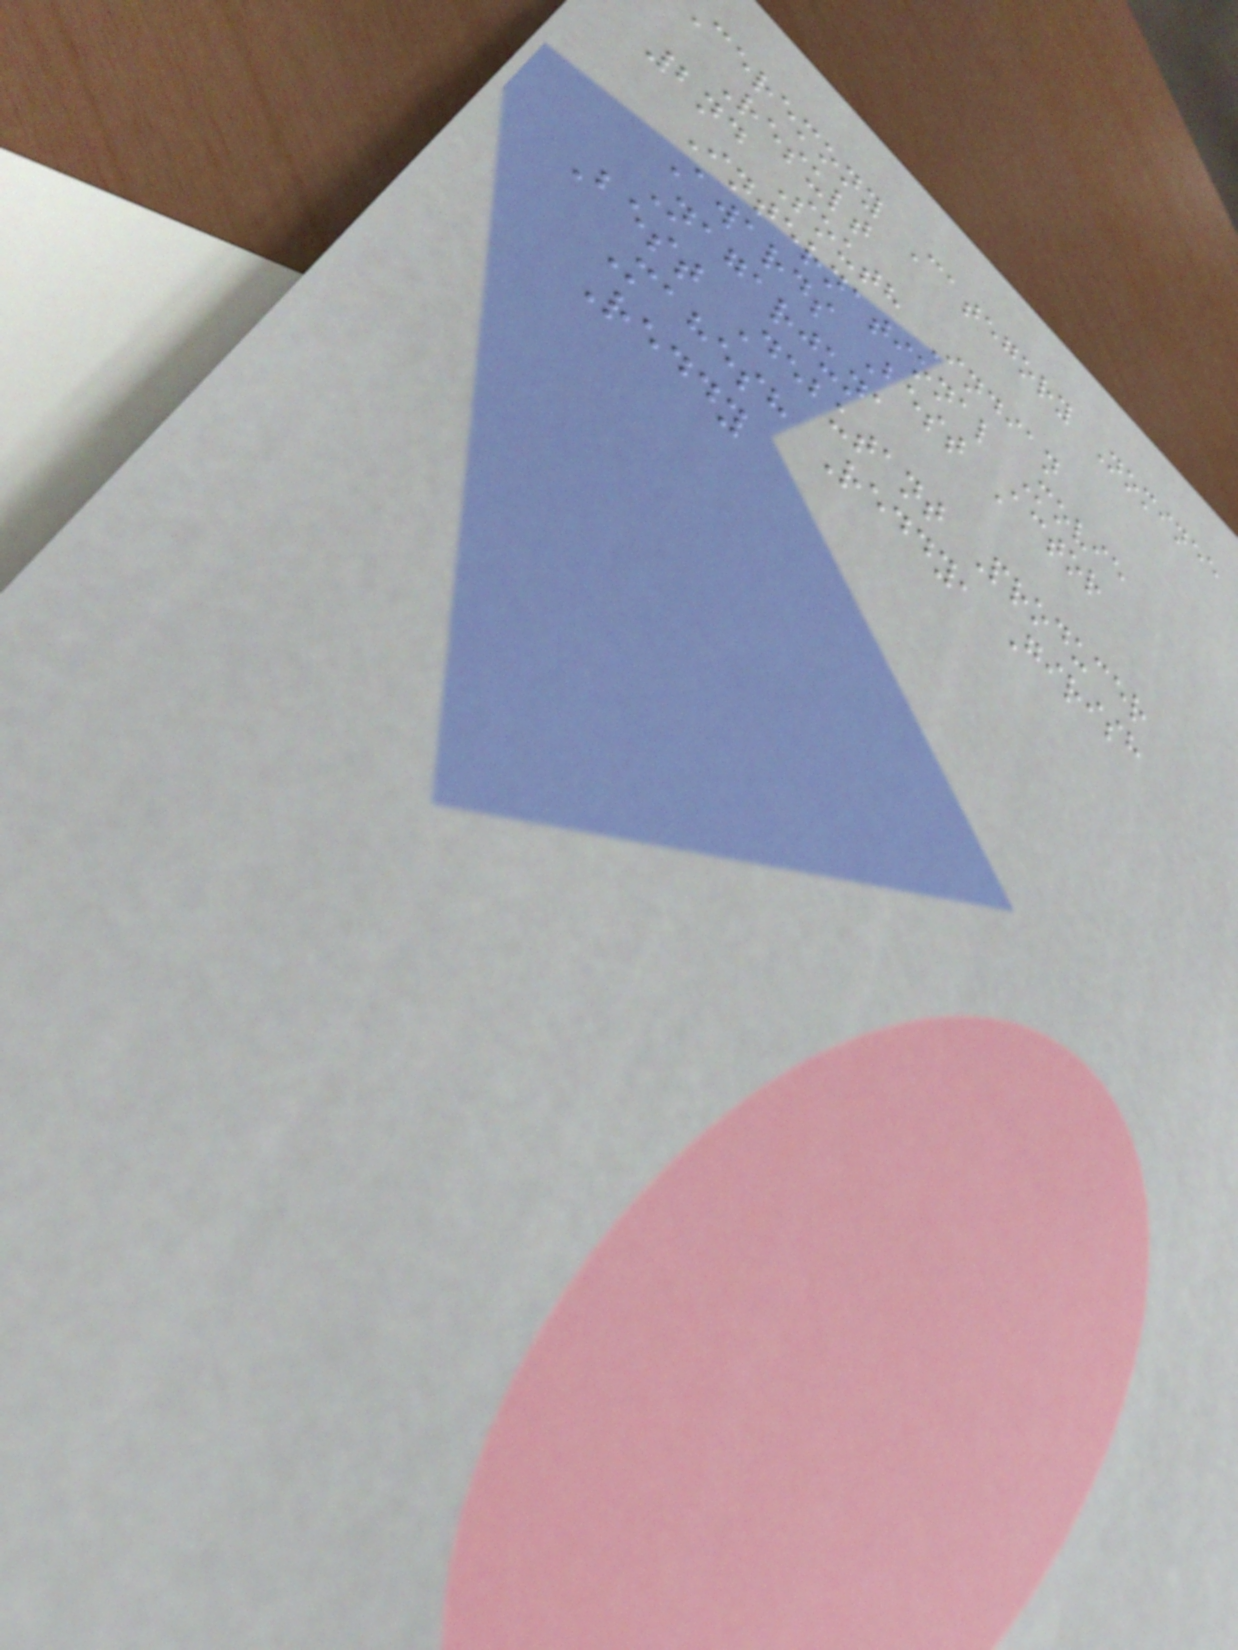ceremony Category Nominee
Result
2nd South Indian
International Movie
Awards Best Actor
Nagarjuna
Best Debutant Producer
Mahesh Reddy, Girish
Reddy
